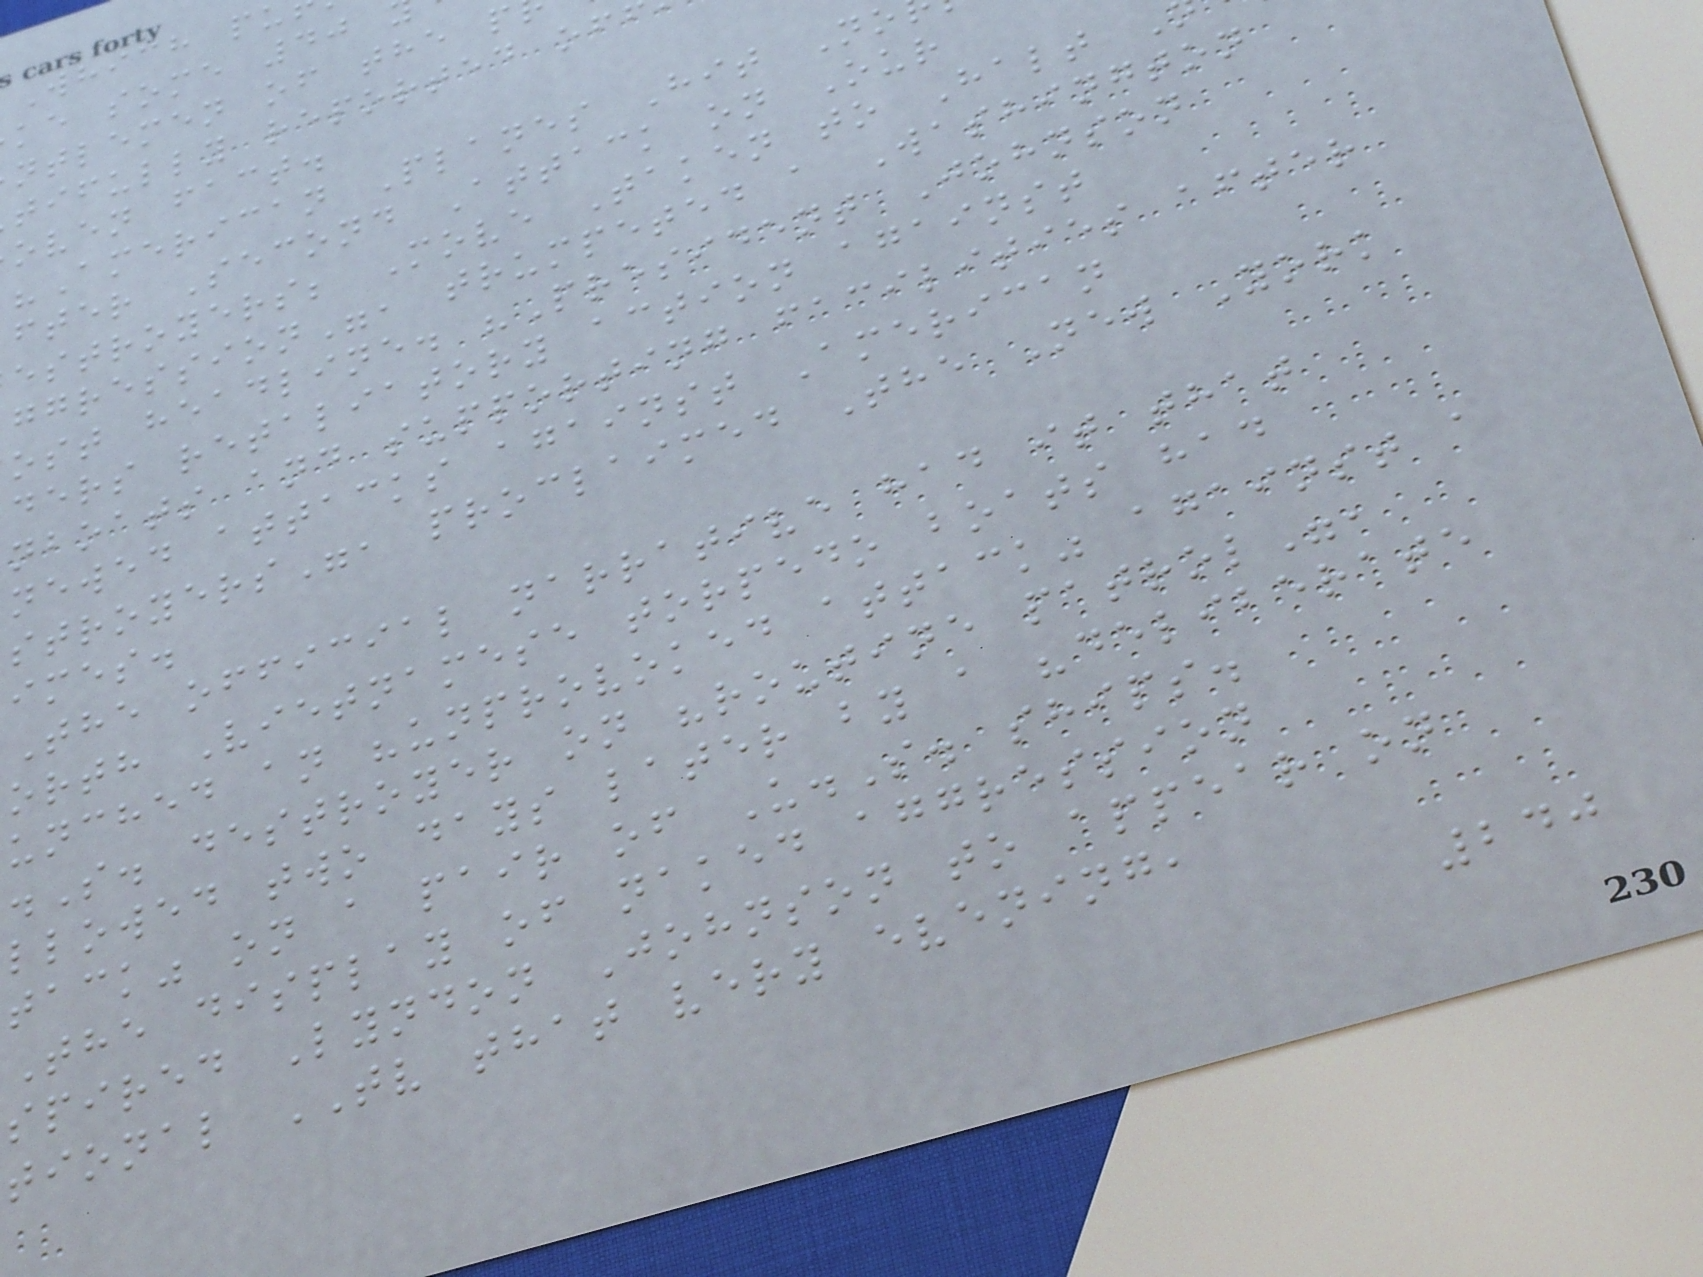ke some 40
ntlemen of the p
tifully reported of
oven fact.
"American Planes Hit No
fter Second Attack on Our
estroyers; Move Taken to Halt
ggression", trumpeted a Washington
ost headline. "President Johnson
ders retaliatory action against
nboats and supporting facilities after
newed attacks against American
stroyers", proclaimed The New York
imes.
The official narrative had it that
orth Vietnamese torpedo boats had
unched an "unprovoked attack" against a
.S. destroyer on "routine patrol",
llowed two days later by a "deliberate
tack" on a pair of U.S. ships.
The display of naked aggression
spired Lyndon Johnson to appear on
tional TV that very evening,
240
